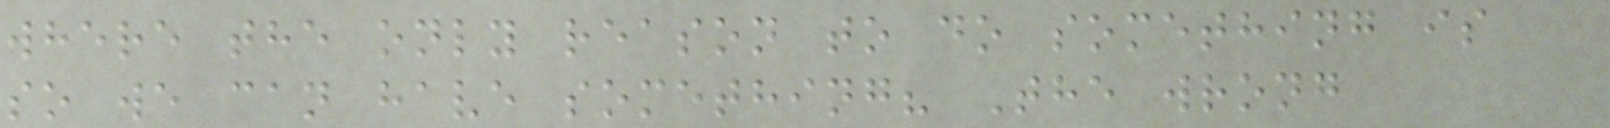where the only reason to do something is
so we can have something? The wrong
